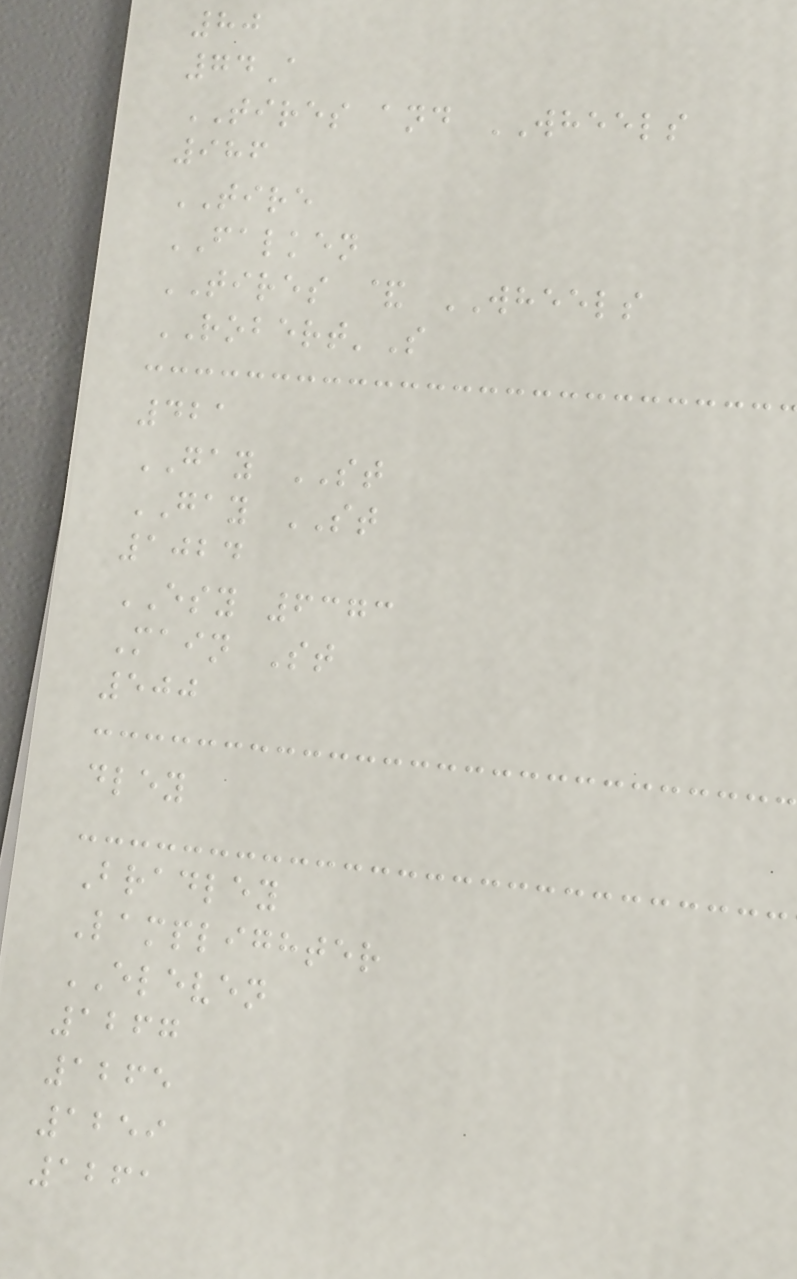80
74A
TIRES and WHEELS
986
TIRE
FALKEN
TIRES & WHEELS
ROBERT'S
421
GAY ST
GAY ST
1024
ESY 6373
Main St
500
dley
Bradley
Lamplighter
ELEVEN
1267
1265
1259
1261
